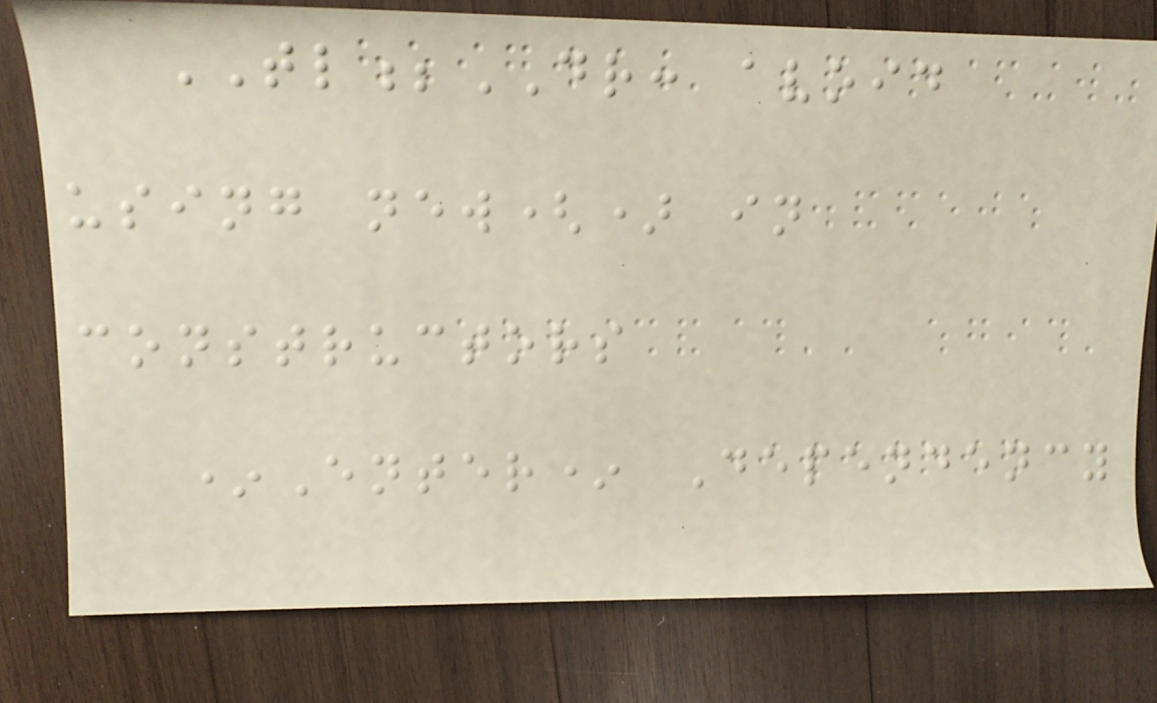TL;DR: avoid
using new() in
constructors
*Enter* Dependency
